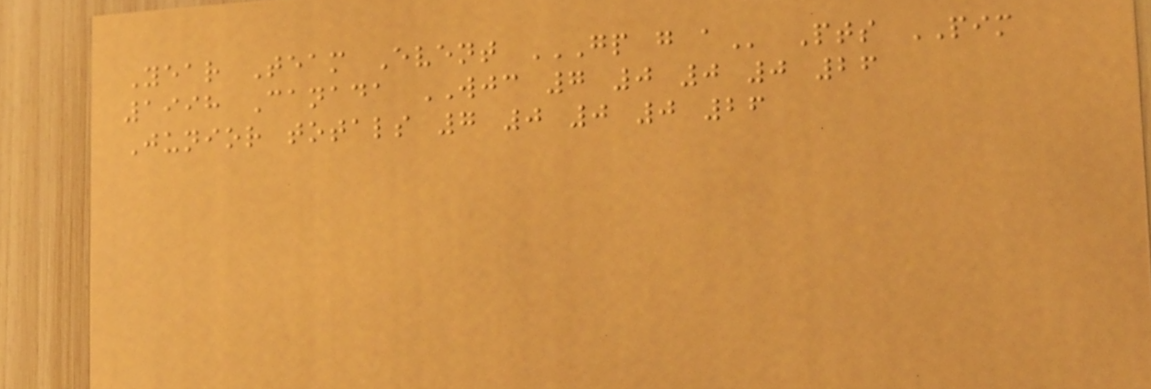Year Team Event GP G A Pts PIM
1998 Canada WJC 7 0 0 0 26
Junior totals 7 0 0 0 26
